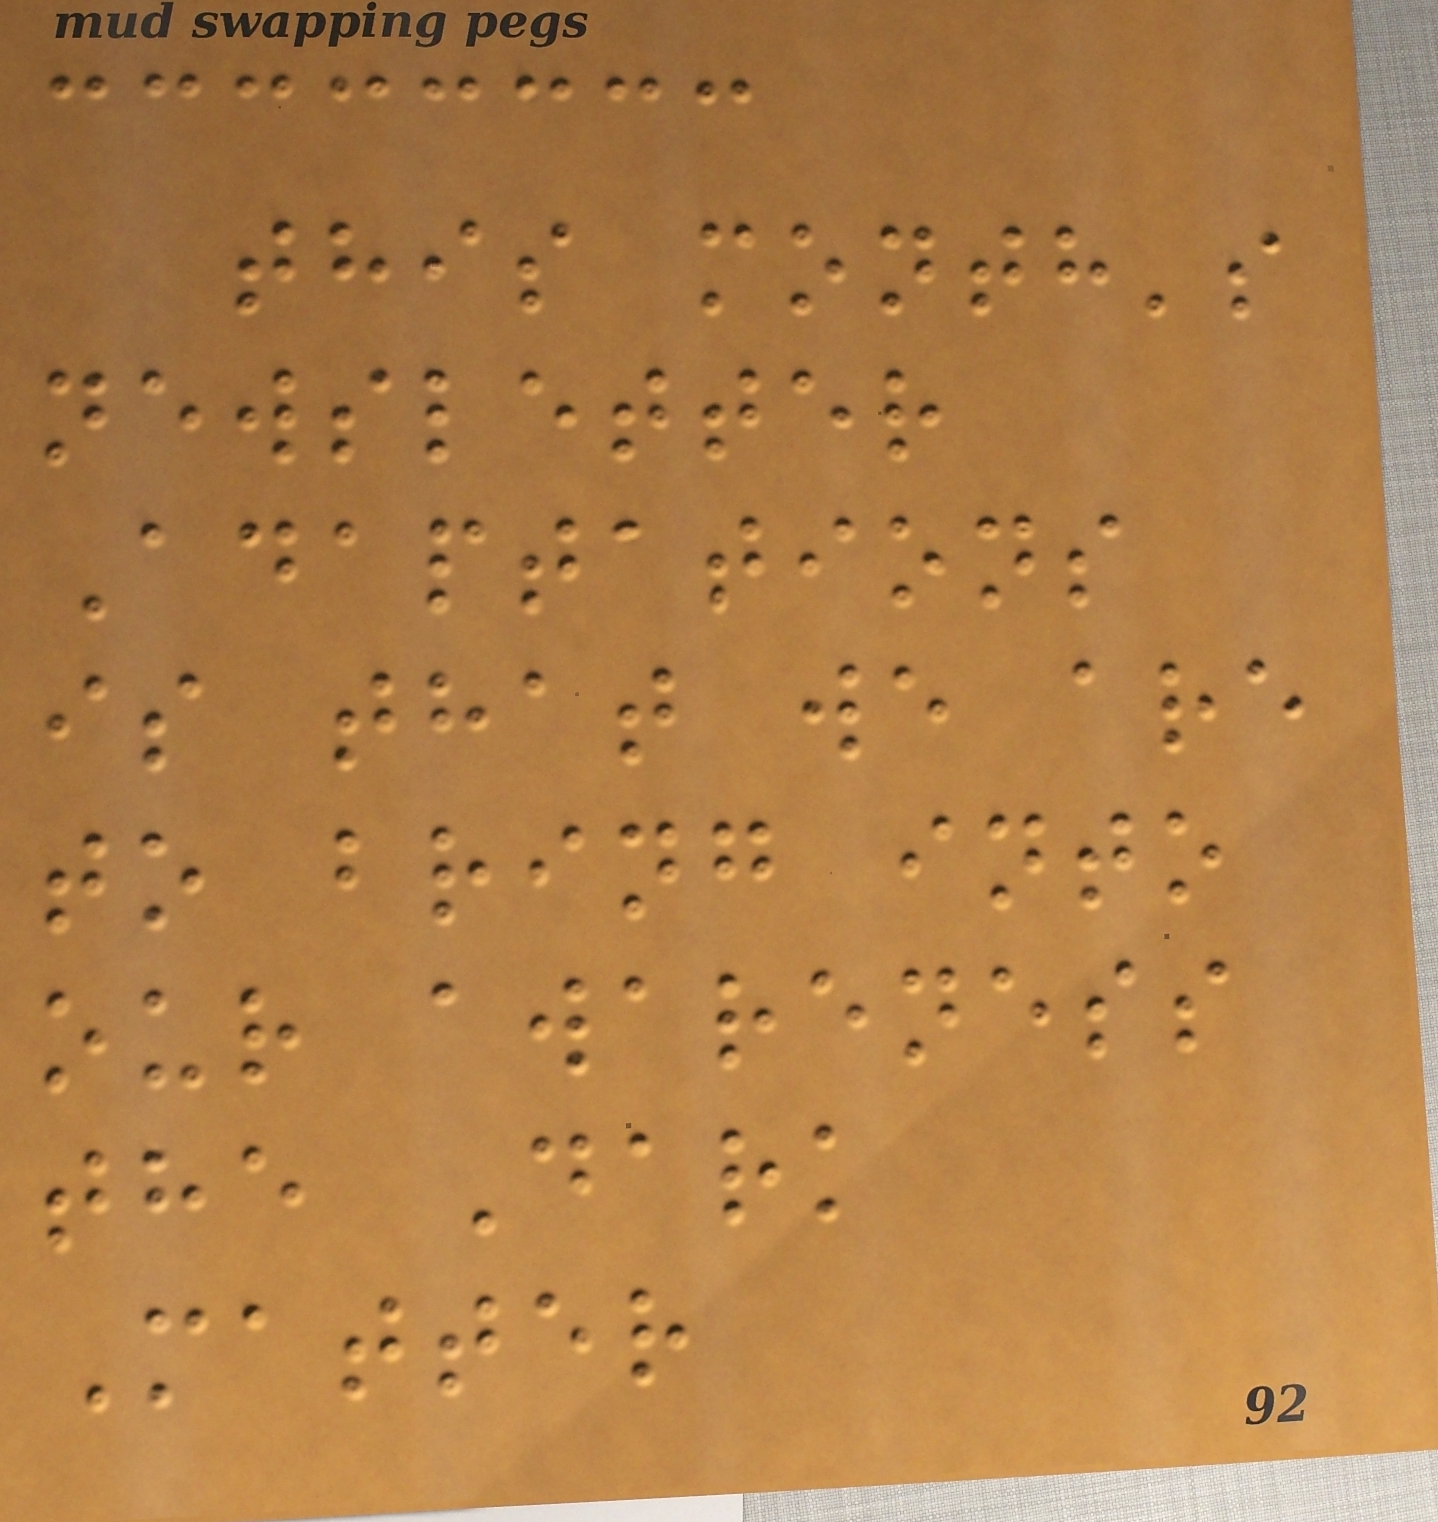this month's
newsletter
Adaptations
is that we are
to bring into
our awareness
the Dark
Matter
